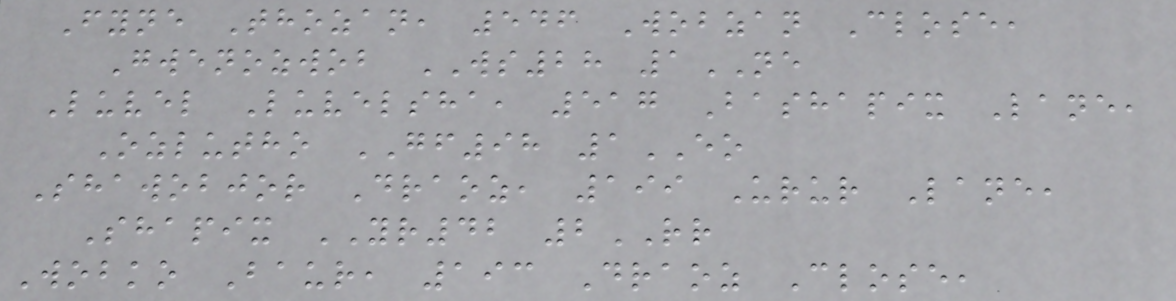Fyne Thozan, 546 Wobzan Close,
Gwenozwob WS28 1NE
Luvel Luvelsha, 517 Bashapix Lane,
Ozlutho GF98 1EO
Shawobjor Draoz, 199 Urur Lane,
Shapix YR42 2RR
Wobko Baur, 193 Draoz Close,
